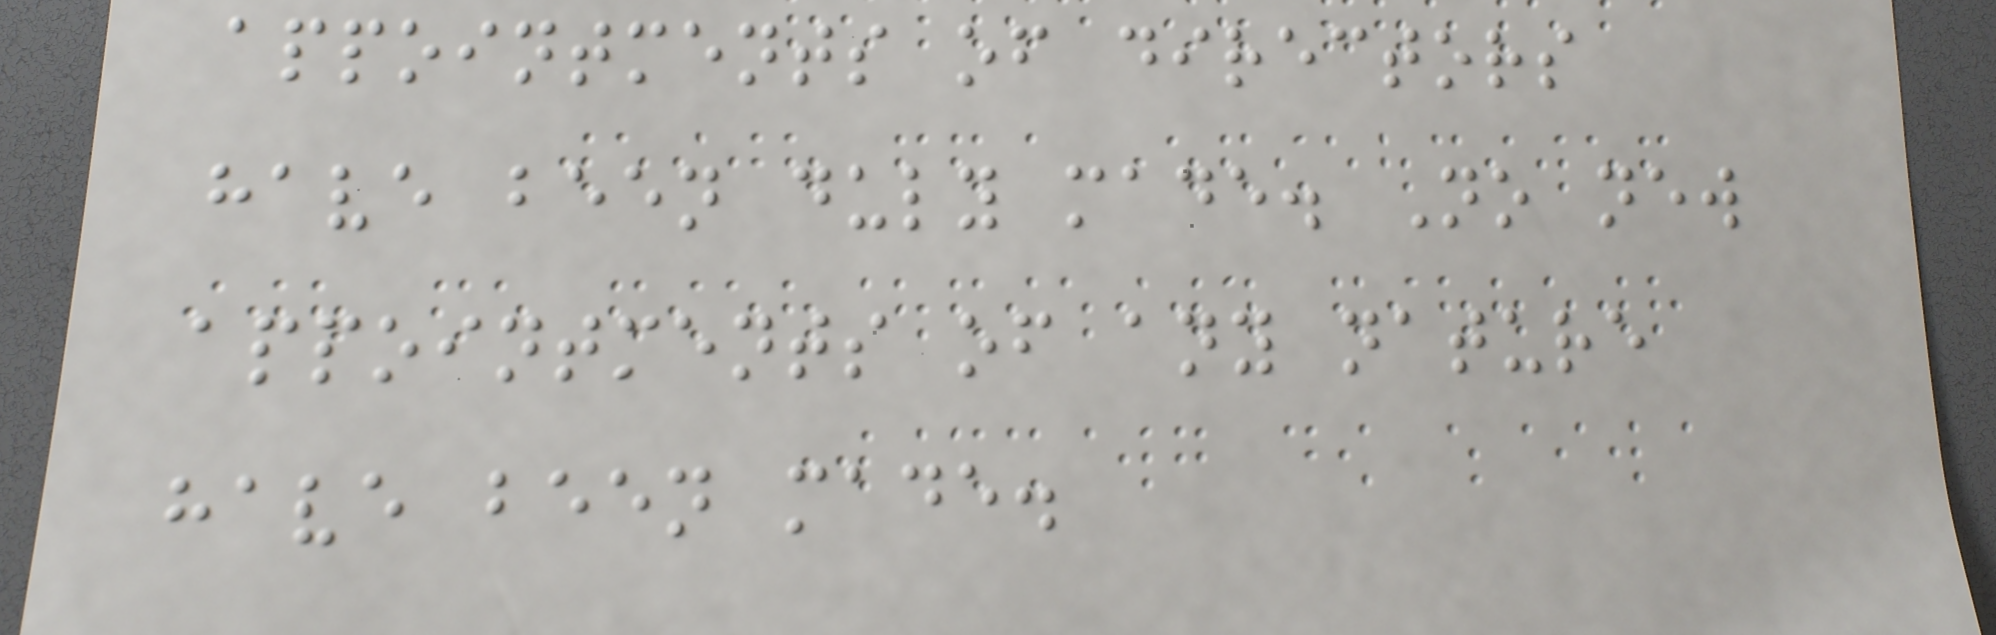appointments of directors
have been duly made. No new
appointments of any nature
have been made.
